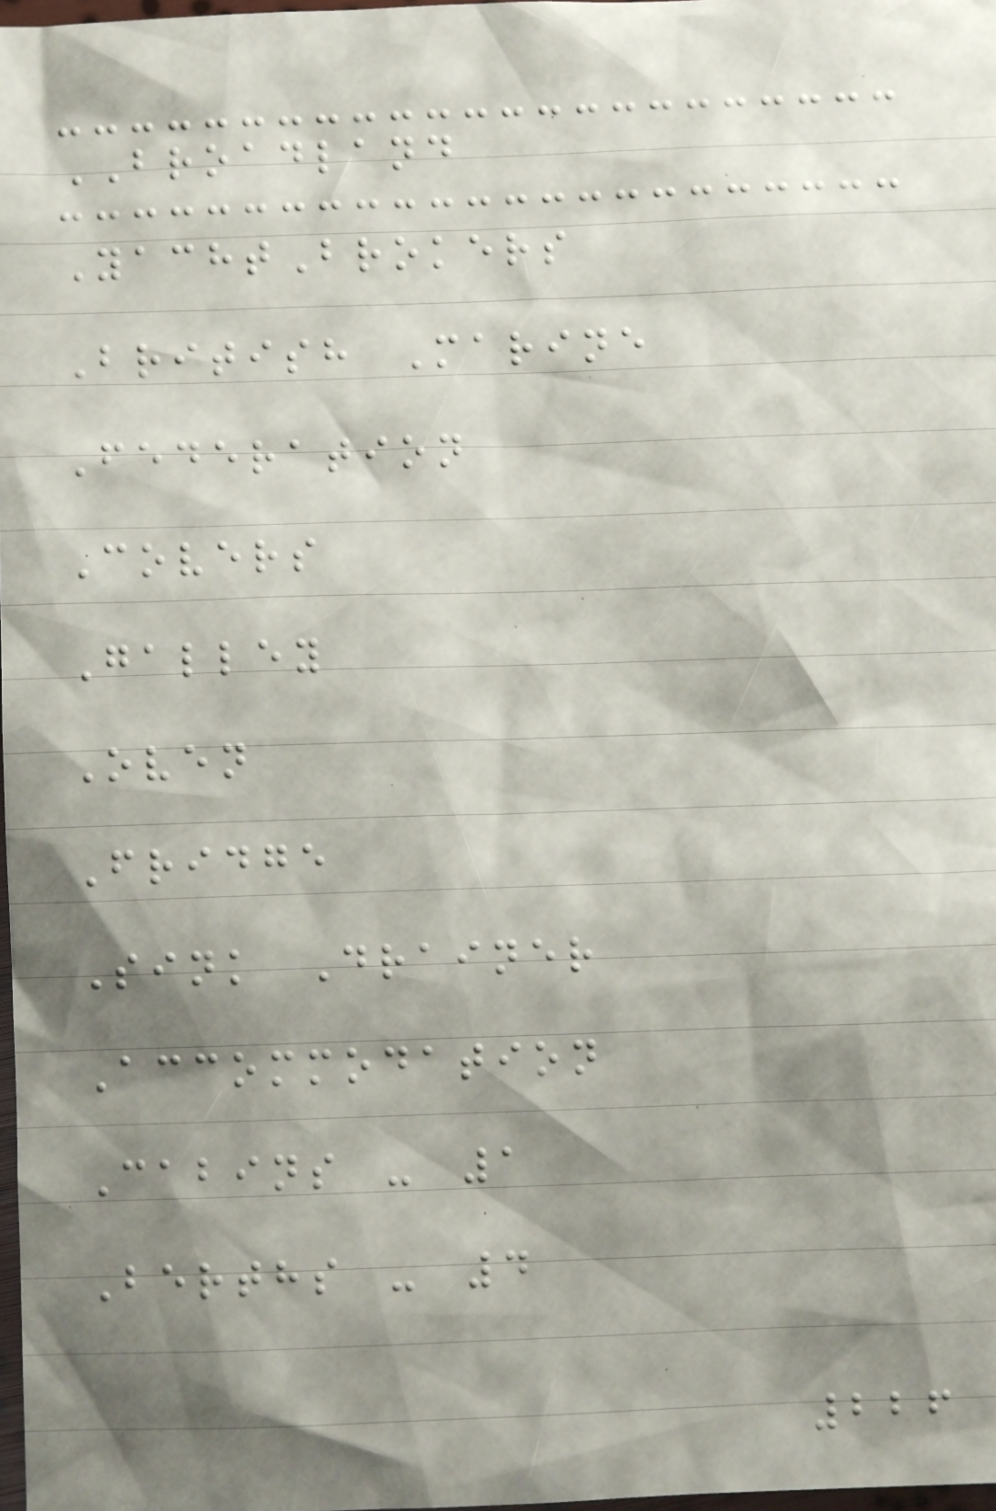BROADLAND
YachtBrokers
British Marine
Federation
Covers
Galley
Oven
Fridge
Sink Drainer
Accommodation
Cabins - 1
Berths - 4
226
